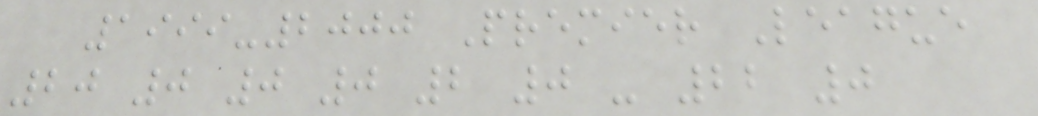1999-2000 Premier League
20 0 0 0 2 0 - 22 0
